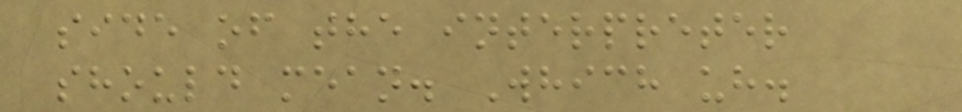side of the interpreter
should mean. Which uh.
